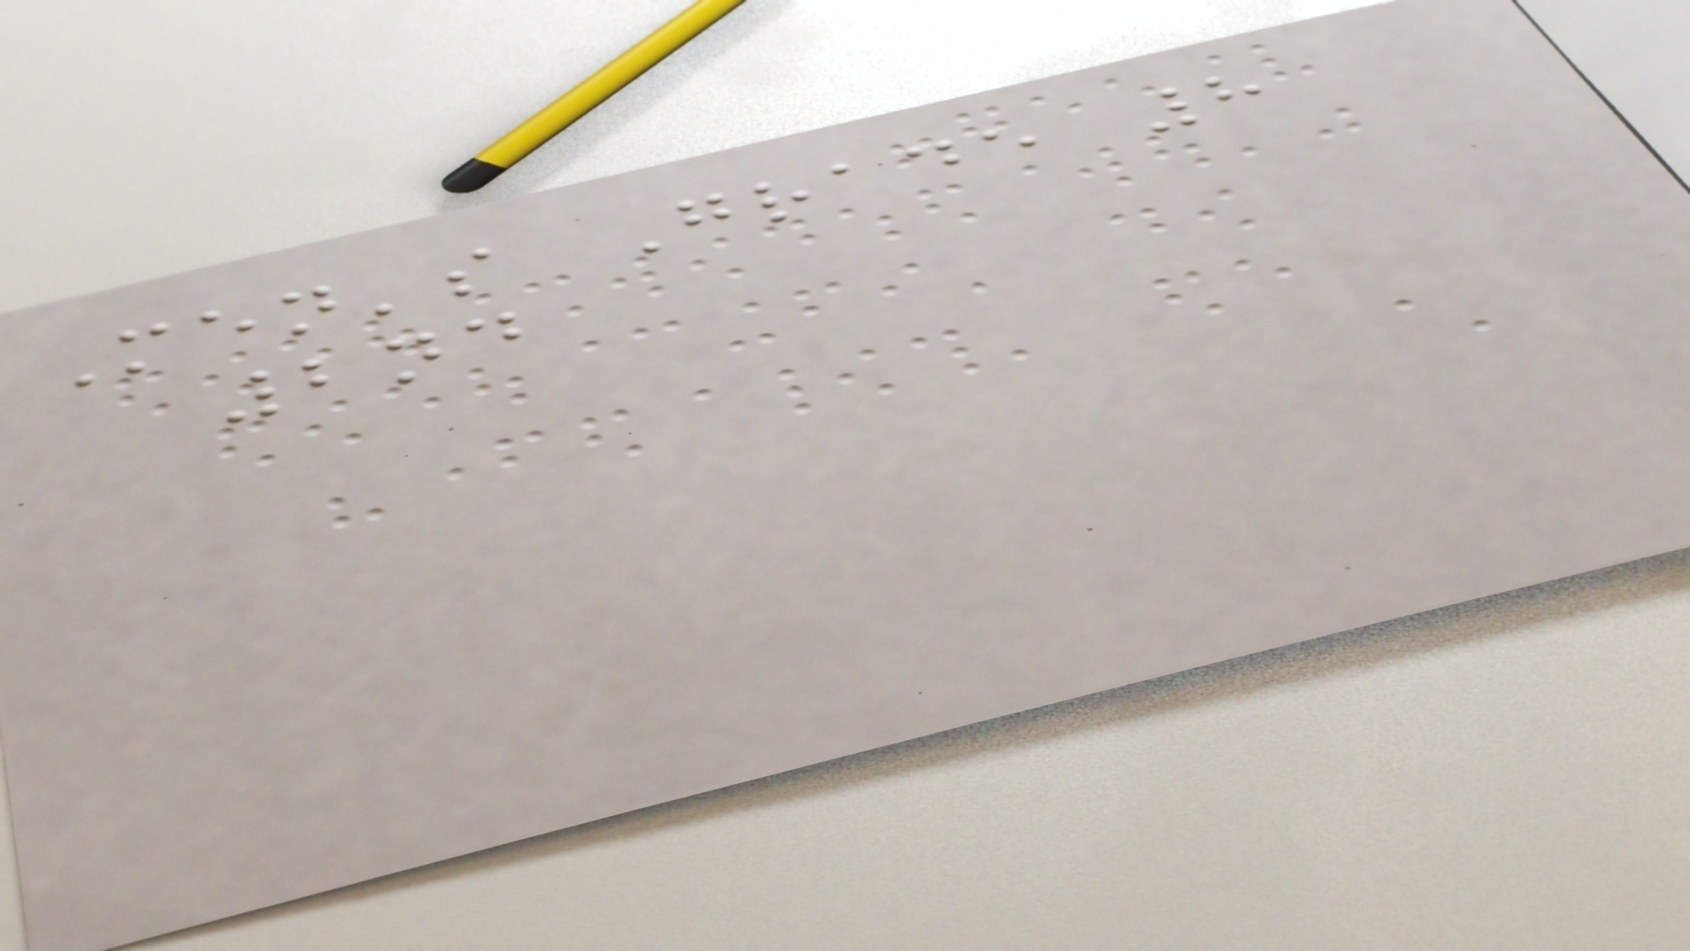Men's Grade 8
2nd
